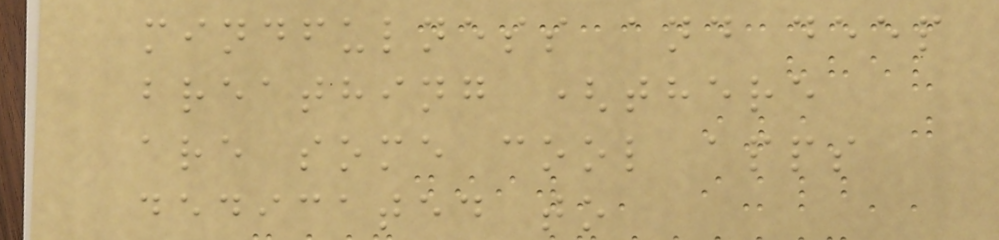mindfulness and deep
breathing (there
are some cool apps
dedicated to
